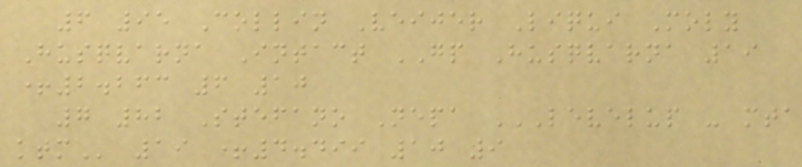6 95 Collin Veijer Liqui Moly
Husqvarna Intact GP Husqvarna 19
+2.263 6 10
7 82 Stefano Nepa LEVELUP - MTA
KTM 19 +4.499 10 9
